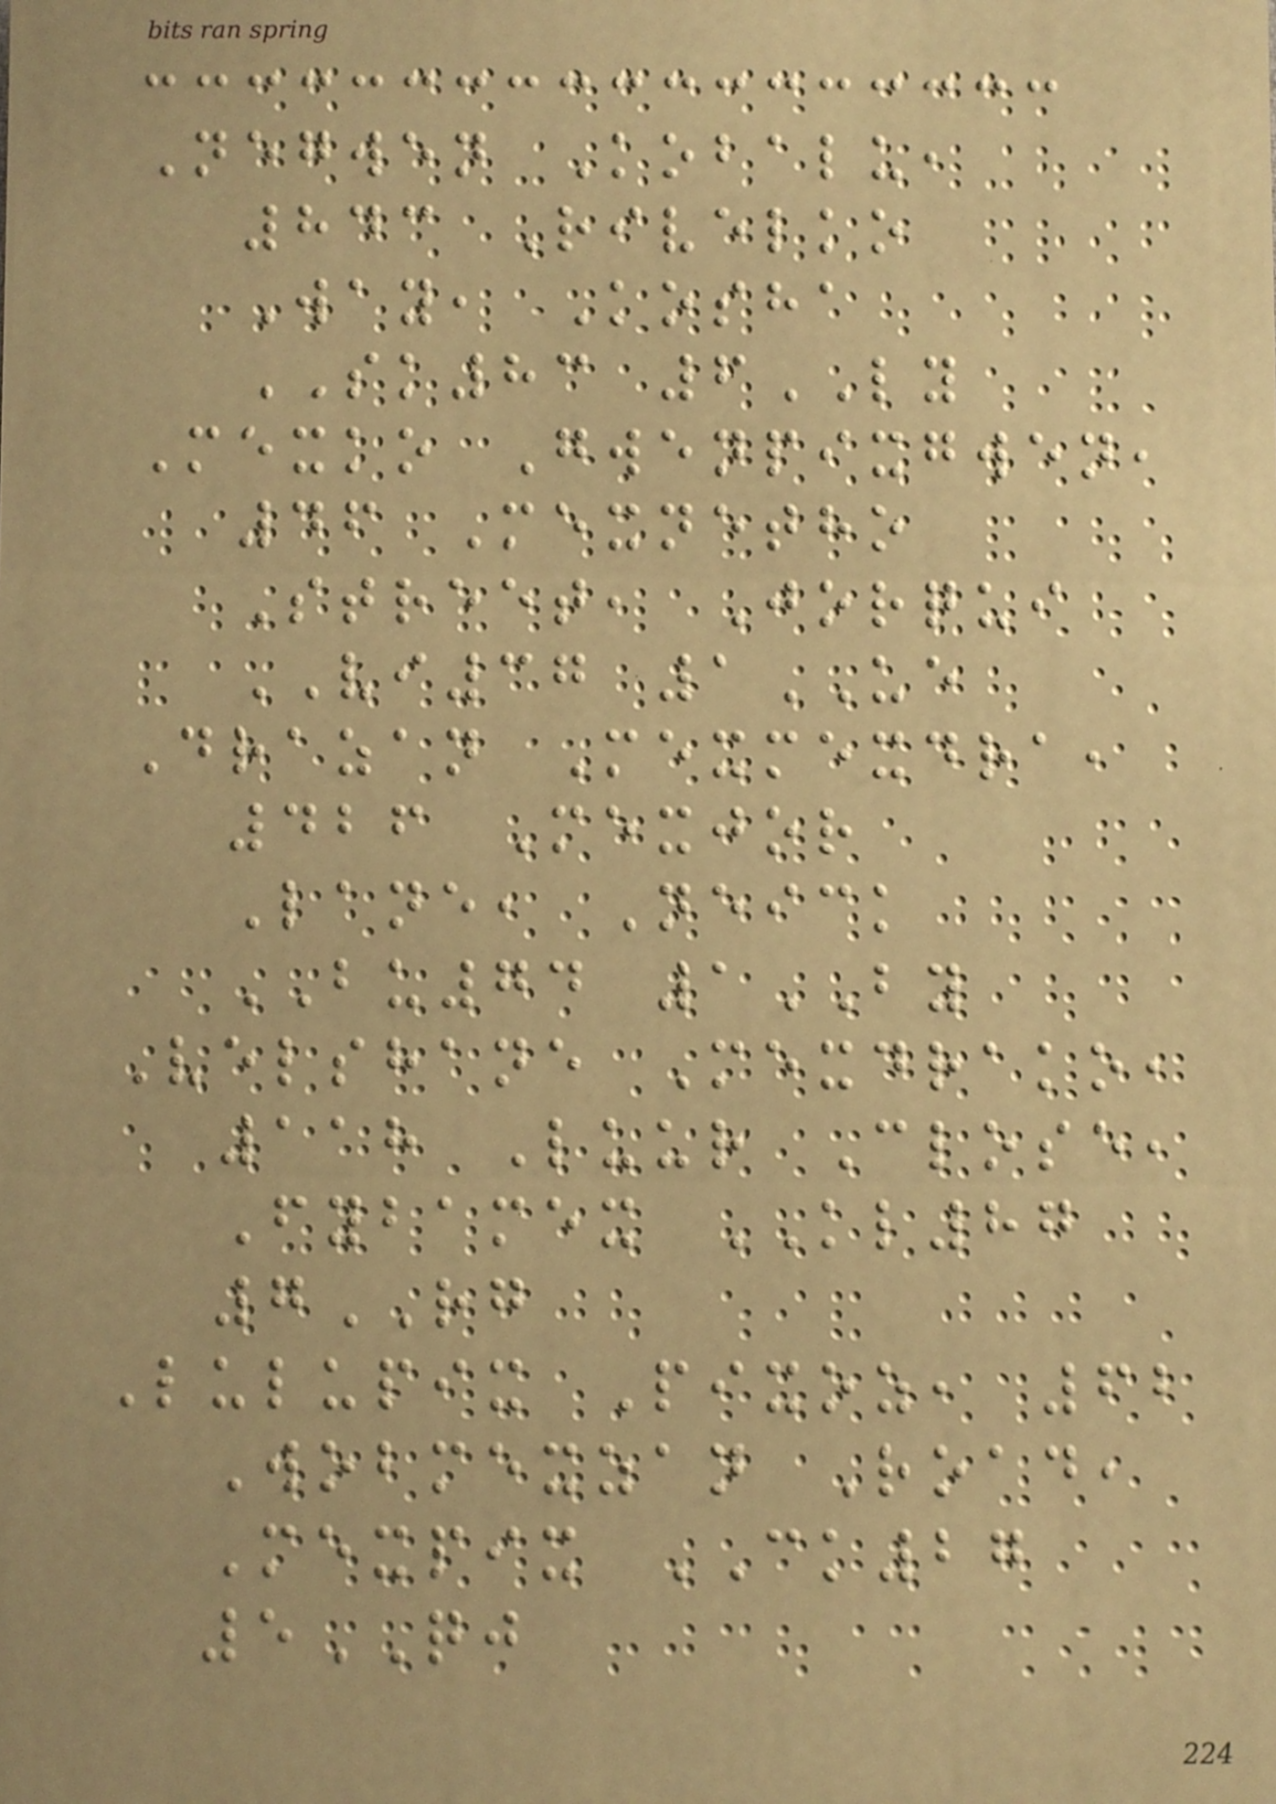Negwen Kobalu,
843 Rivelko
Way, Kosha
SK83 6LY
Mexko Gwenpixgwen,
46 Mexnetho
Street, Jorqui
VI37 1UE
Drazan Mexmexdra,
426 Mexjor
Lane, Neick
BU74 1BY
Velshane Mexdrako,
118 Luur Close,
Fybamex KL87
7RG
Lulupix Pixoz, 62
Wobmexzan Road,
Mexpix CK27
5QJ
